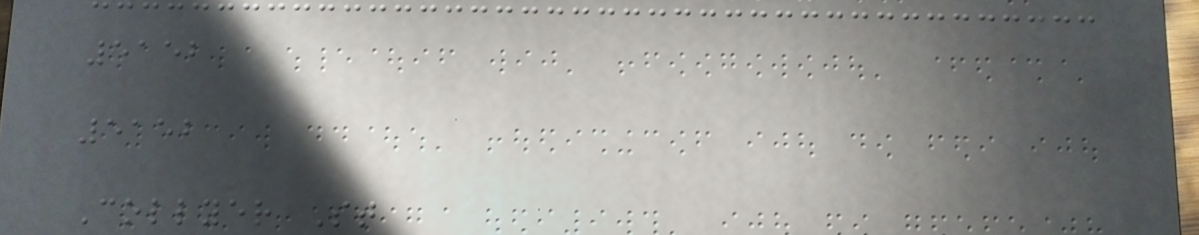5152
5152
Collyer St
